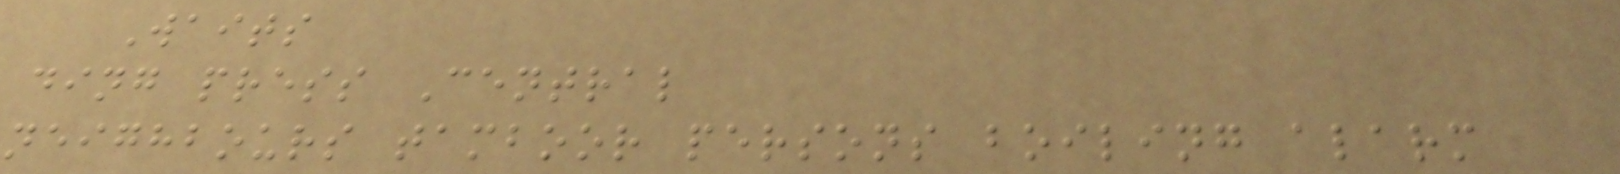Waits
ding press Central
neighbours tamboor persons boiling alarm
